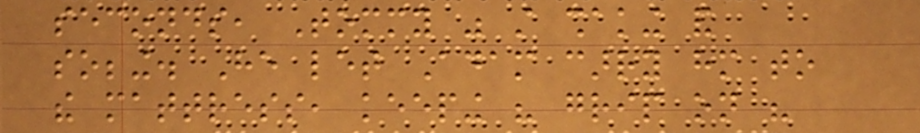seconds, Tommy was still shaking and
sobbing. He let Adam carry him to
the mattress, keeping his grip on his
